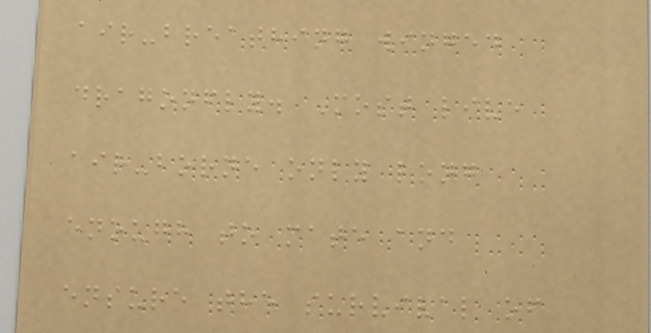air-breathing winged
dragonfly. Most live
air-borne only long
enough to mate and
ensure the survival of
